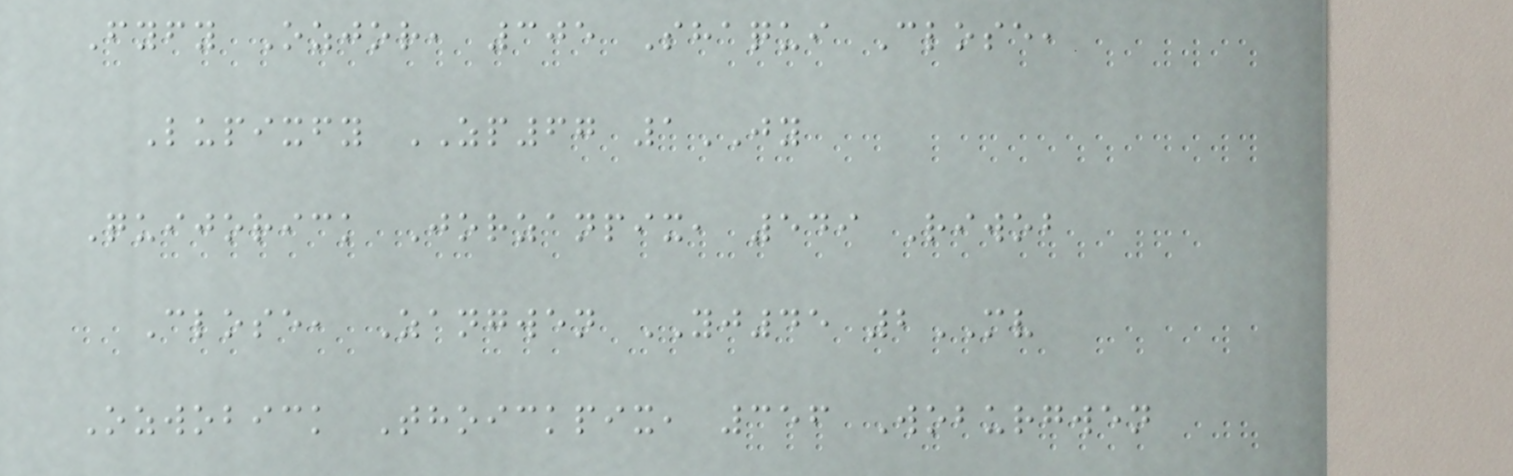Fyfy Ozjor, 305 Shaqui Close,
Lupixfy ZP67 1JY
Quijorick Jorzanpix, 549 Riwob
Close, Zangwen YJ45 2MV
Ozwobick Thoickpix, 356 Woburgwen
